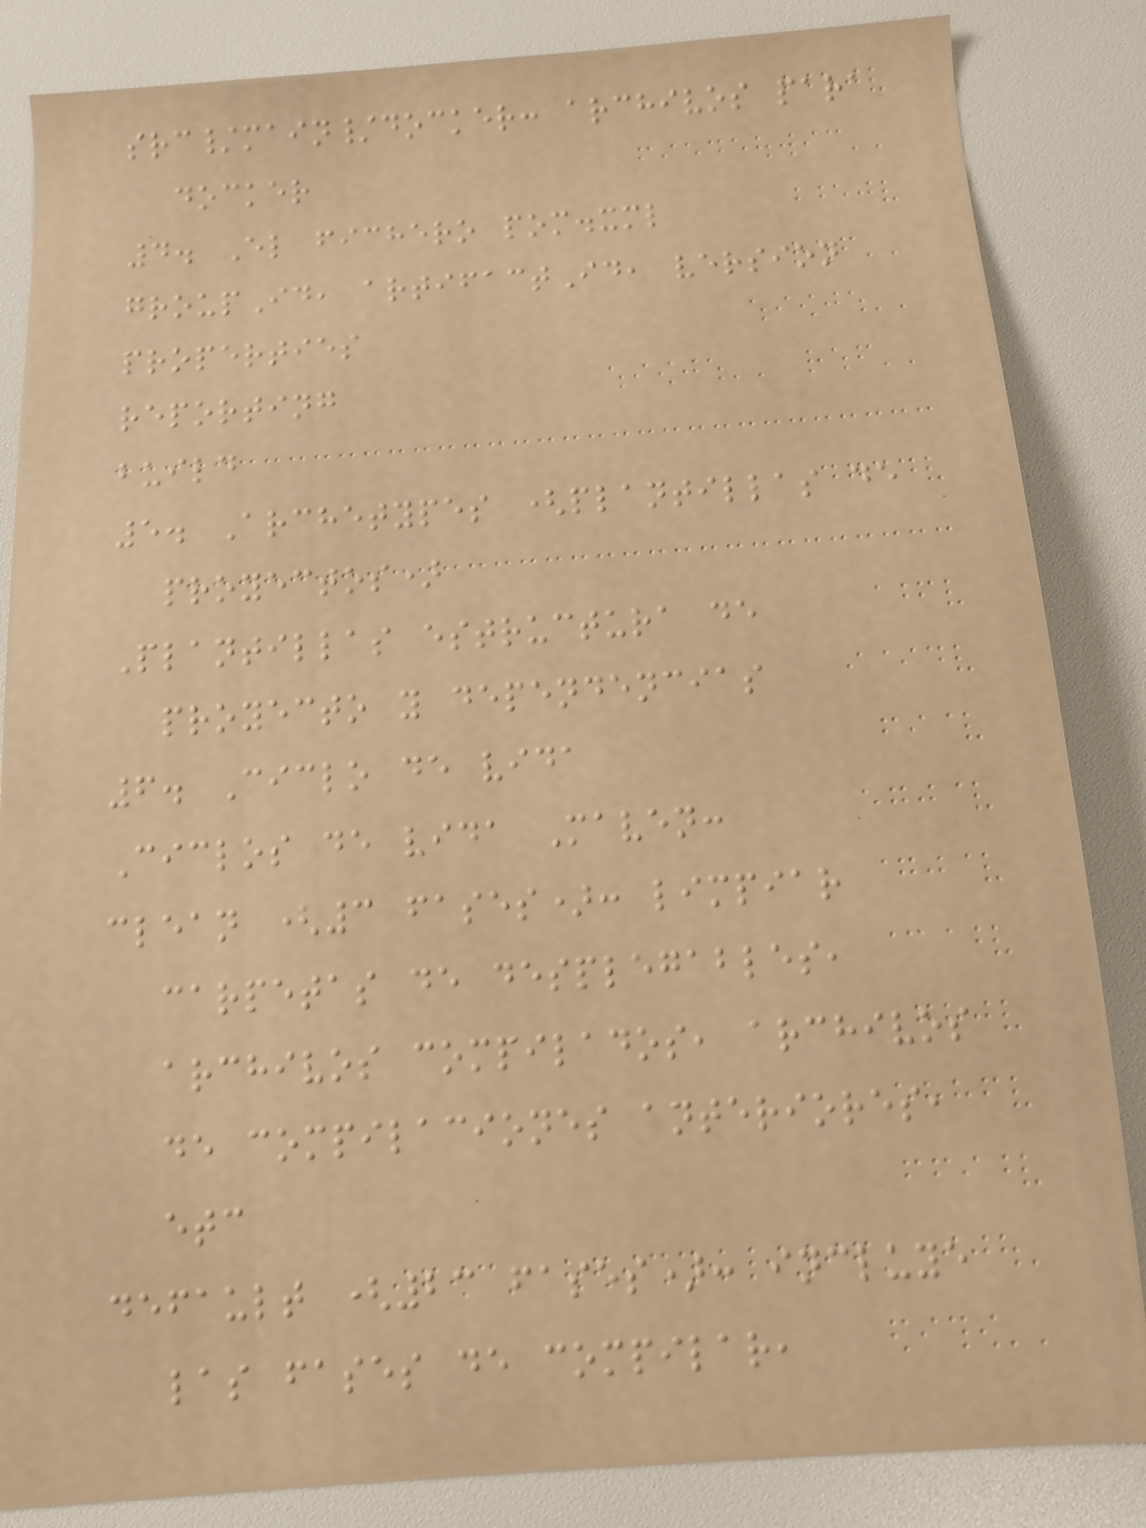src/main/docker: archivos para
docker
4. El fichero pom.xml
groupId, artifactId, version
properties
reporting
build
5. Archetypes (plantillas de
proyectos)
Plantillas estructura de
proyecto y dependencias
6. Ciclo de vida
Ciclos de vida Maven:
clean (3 fases): limpiar
carpetas de desplegables,
archivos compilados, archivos
de compilaciones anteriores,
etc
default (23 fases): incluye
las fases de compilar,
